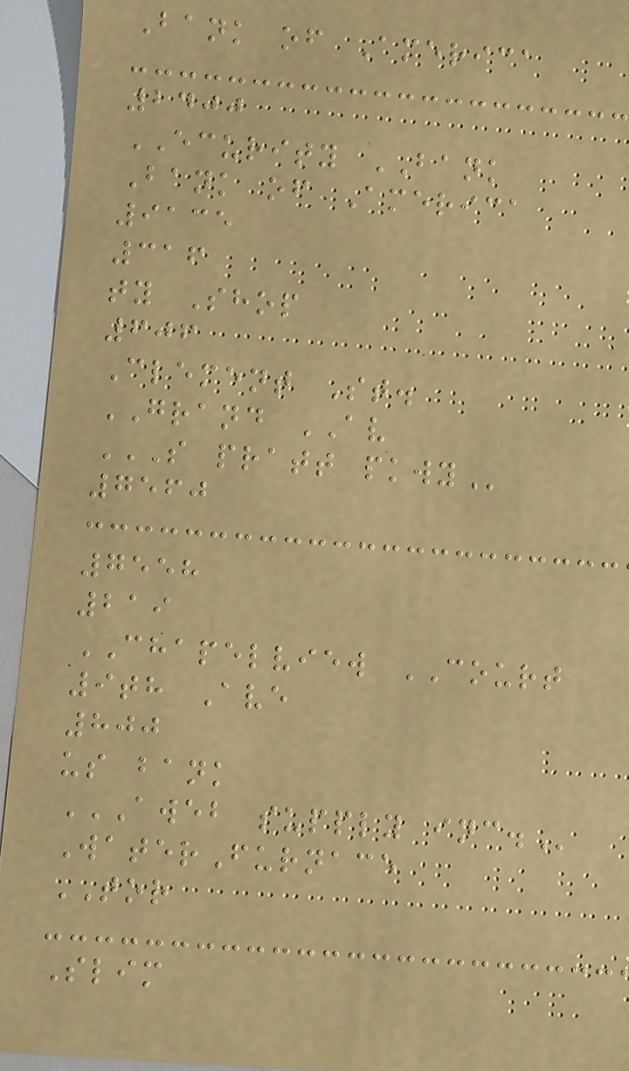Bank of America
2400
ECURITY BANK
Bank of America
9135
316
ty Shop
606
Clement St.
GRAND AV
S PRATT PKWY
7560
7558
219
CHAPELVIEW COURT
9th Ave
800
us bank
AWEB SUPPLY INC.
WaterFurnace
TOR
Slim
